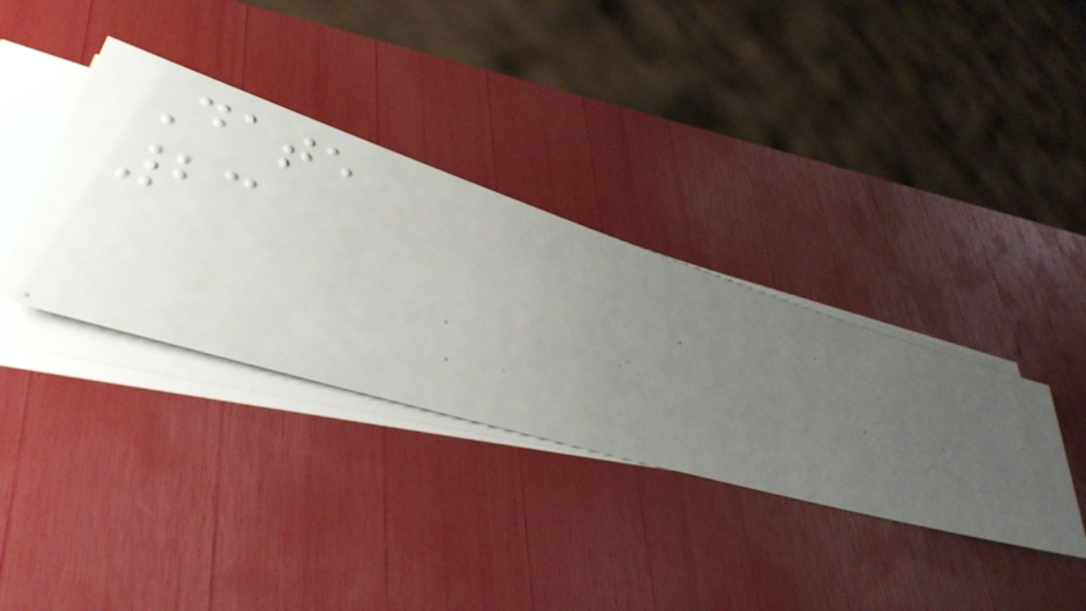Date
23
